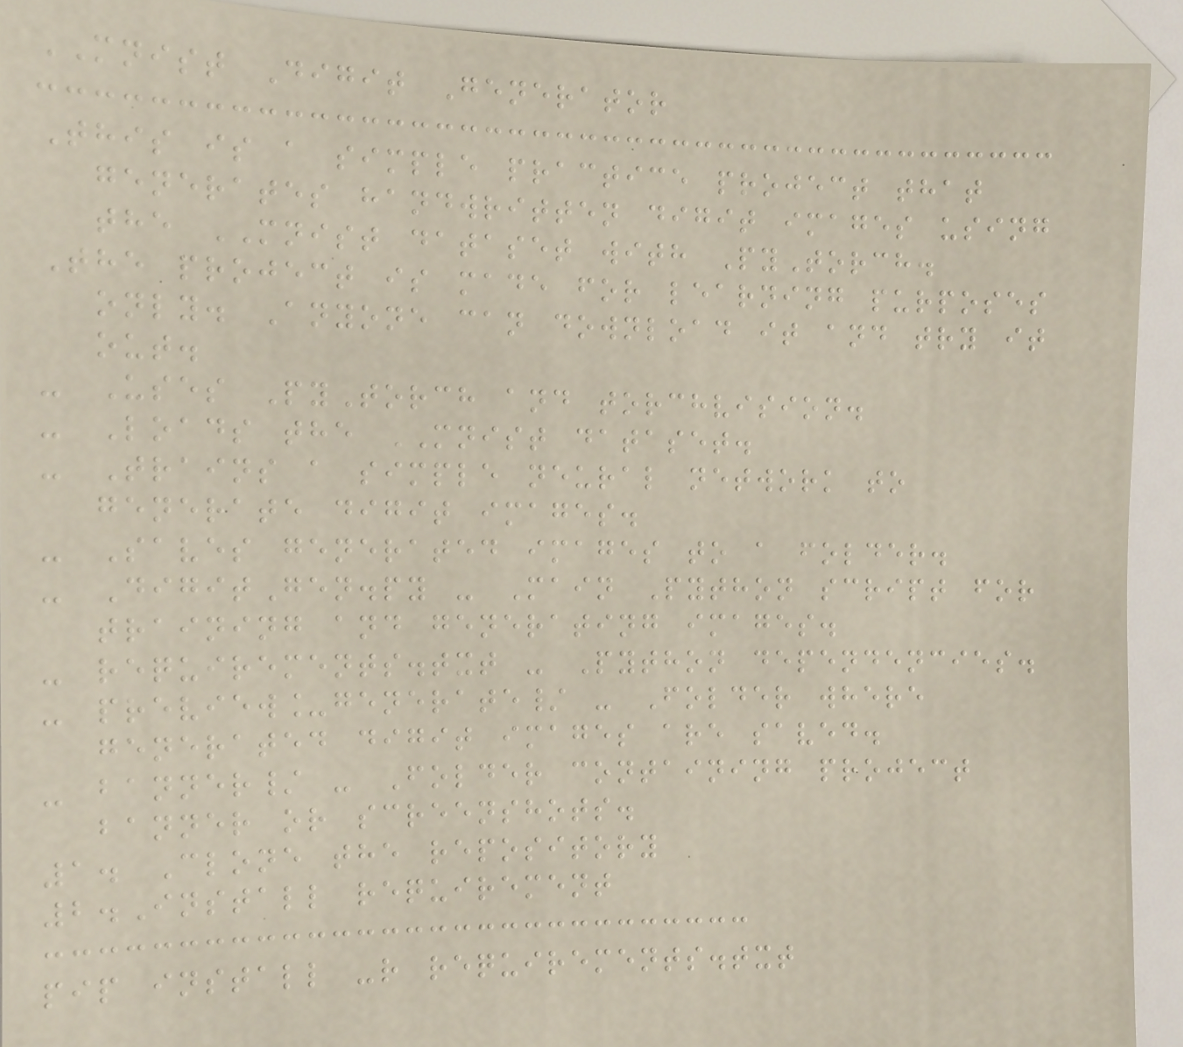MNIST Digit Generator
This is a simple practice project that
generates handwritten digit images using
the MNIST dataset with PyTorch.
The project is made for learning purposes
only. Anyone can download it and try it
out.
- Uses PyTorch and torchvision.
- Loads the MNIST dataset.
- Trains a simple neural network to
generate digit images.
- Saves generated images to a folder.
- DigitGen.py - Main Python script for
training and generating images.
- requirements.txt - Python dependencies.
- preview_generate/ - Folder where
generated digit images are saved.
- banner/ - Folder containing project
banner or screenshots.
1. Clone the repository
2.Install requirement
pip install -r requirements.txt
